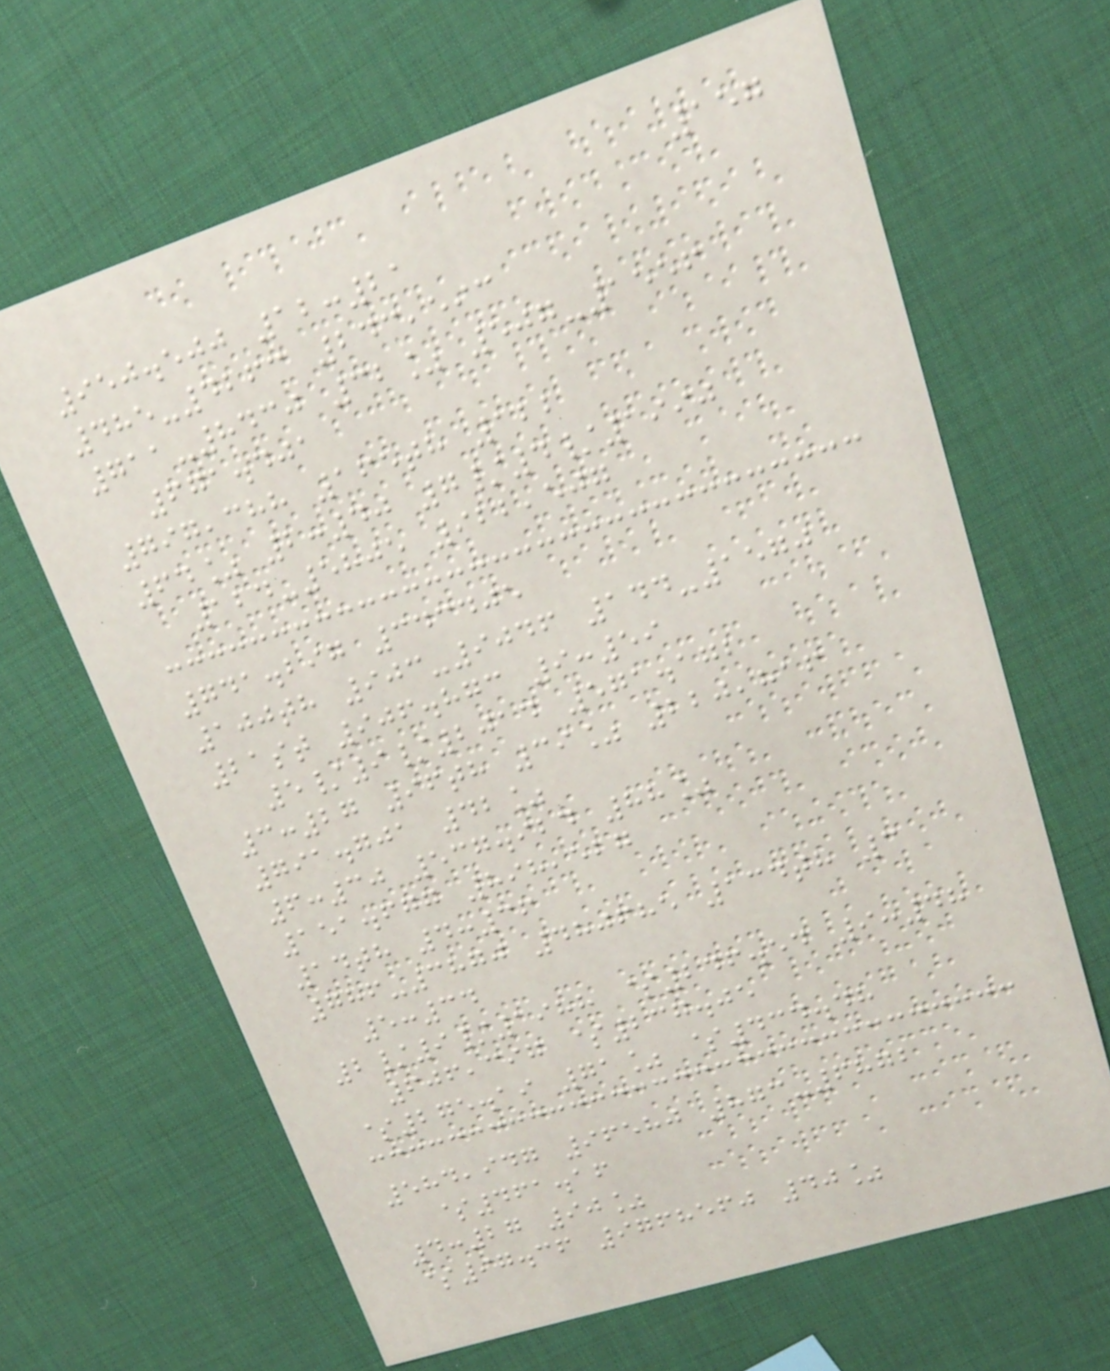157
950.500 12:21
485-4263 243,593
711-8430 32% 507-1556
671.401
797,388 165th 122
64% 2:40 7/4/1990
124-5805 922,507
741.297 343405
100th 903-9046 144-1570
21st 906.873 9:59
5/9/2014 571.172
3:27 96th 39% 220,816
791.701 42%
6:30 537.924 88%
151.677 898,527
14th 4:36
786-3870 480685 134th 3
5:34
2/9/1988 $246.54 9:48
606,397 $237.05
$275.19 71% $434.48
584,947 96580 873-6872
$461.16
4:27 90%
$97.36 9768560 40%
